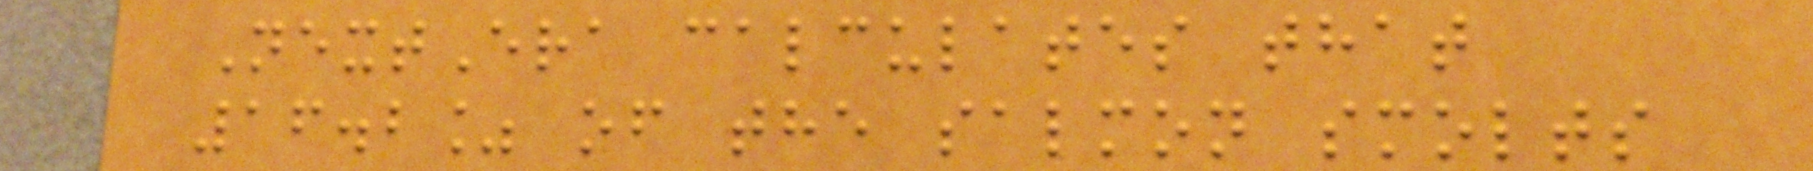NextEra calculates that
16.2% of the salmon smolts
